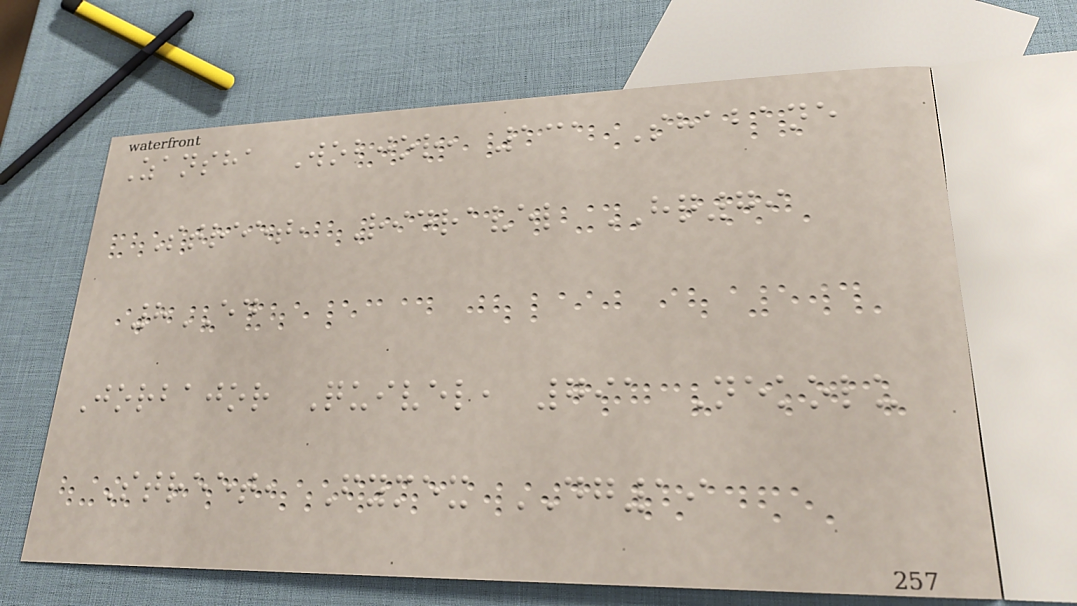Zansha Wobjor, 131 Shabane
Street, Ridravel HQ79
8ED
Jorbajor Quivel, 791 Nekolu
Street, Fymex DG19
